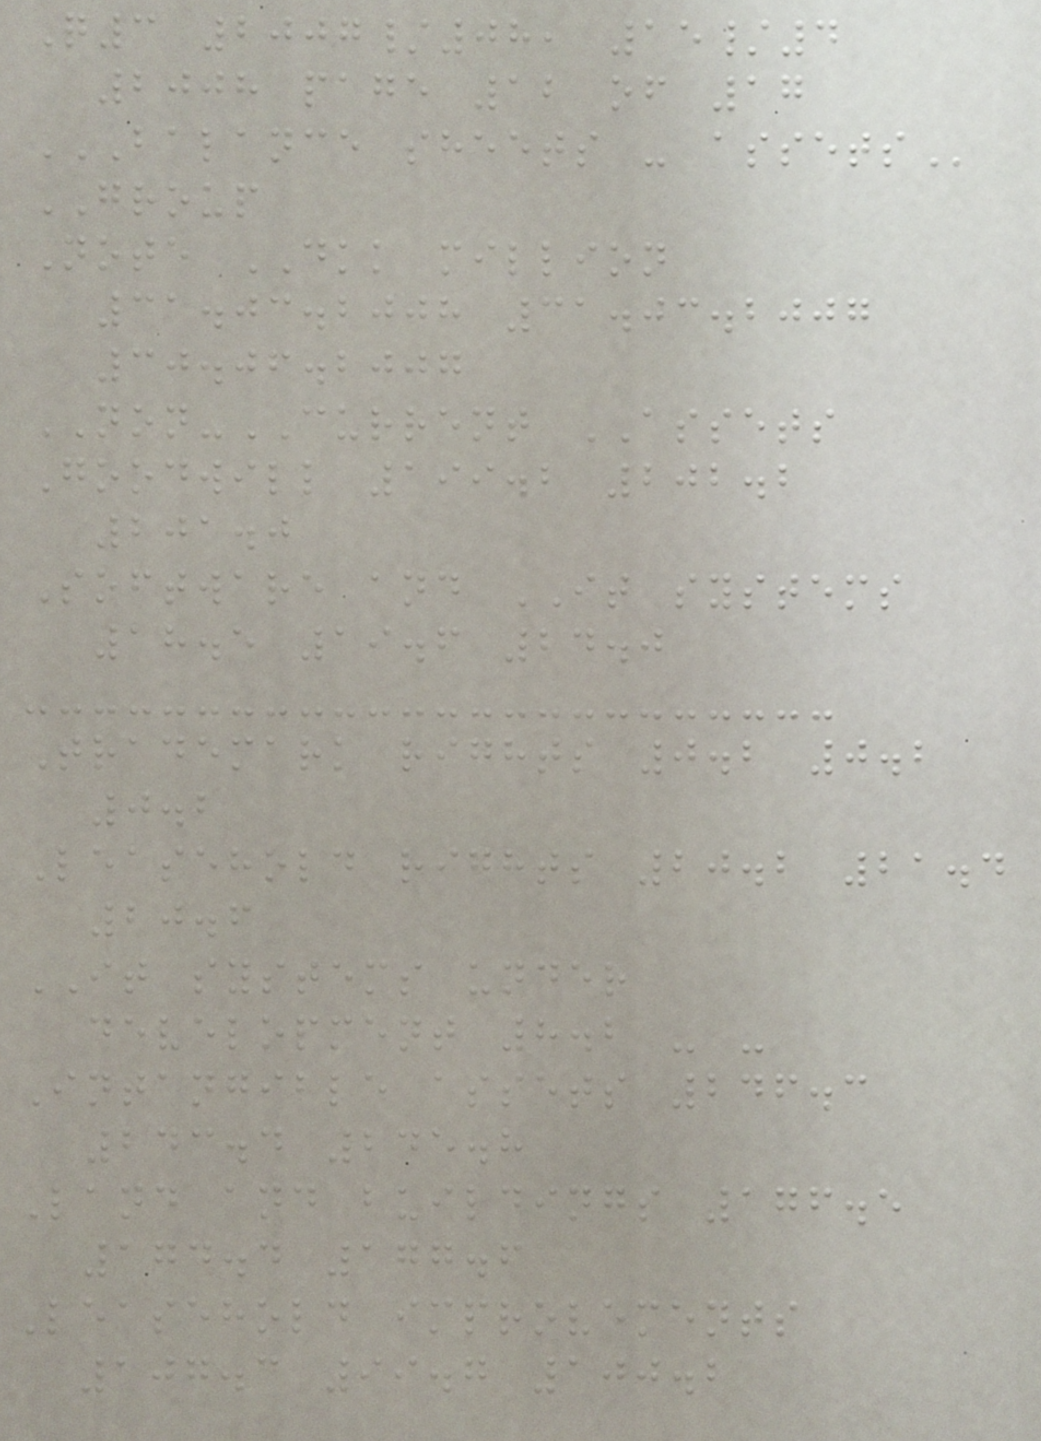Q3 2007/08, 15/4
2008 page 12 of 17
BALANCE SHEETS - ASSETS
GROUP
Note DKK million
31.03.2008 31.03.2007
30.06.2007
NON-CURRENT ASSETS
Goodwill 199.2 202.2
201.0
Software and IT systems
18.5 19.6 24.0
Trademark rights 0.2 0.2
0.2
Leasehold rights 20.2 21.4
20.6
IT systems under
development 8.2 - -
Intangible assets 246.3
243.4 245.8
Land and buildings 176.5
174.4 177.6
Leasehold improvements
107.3 99.7 100.2
